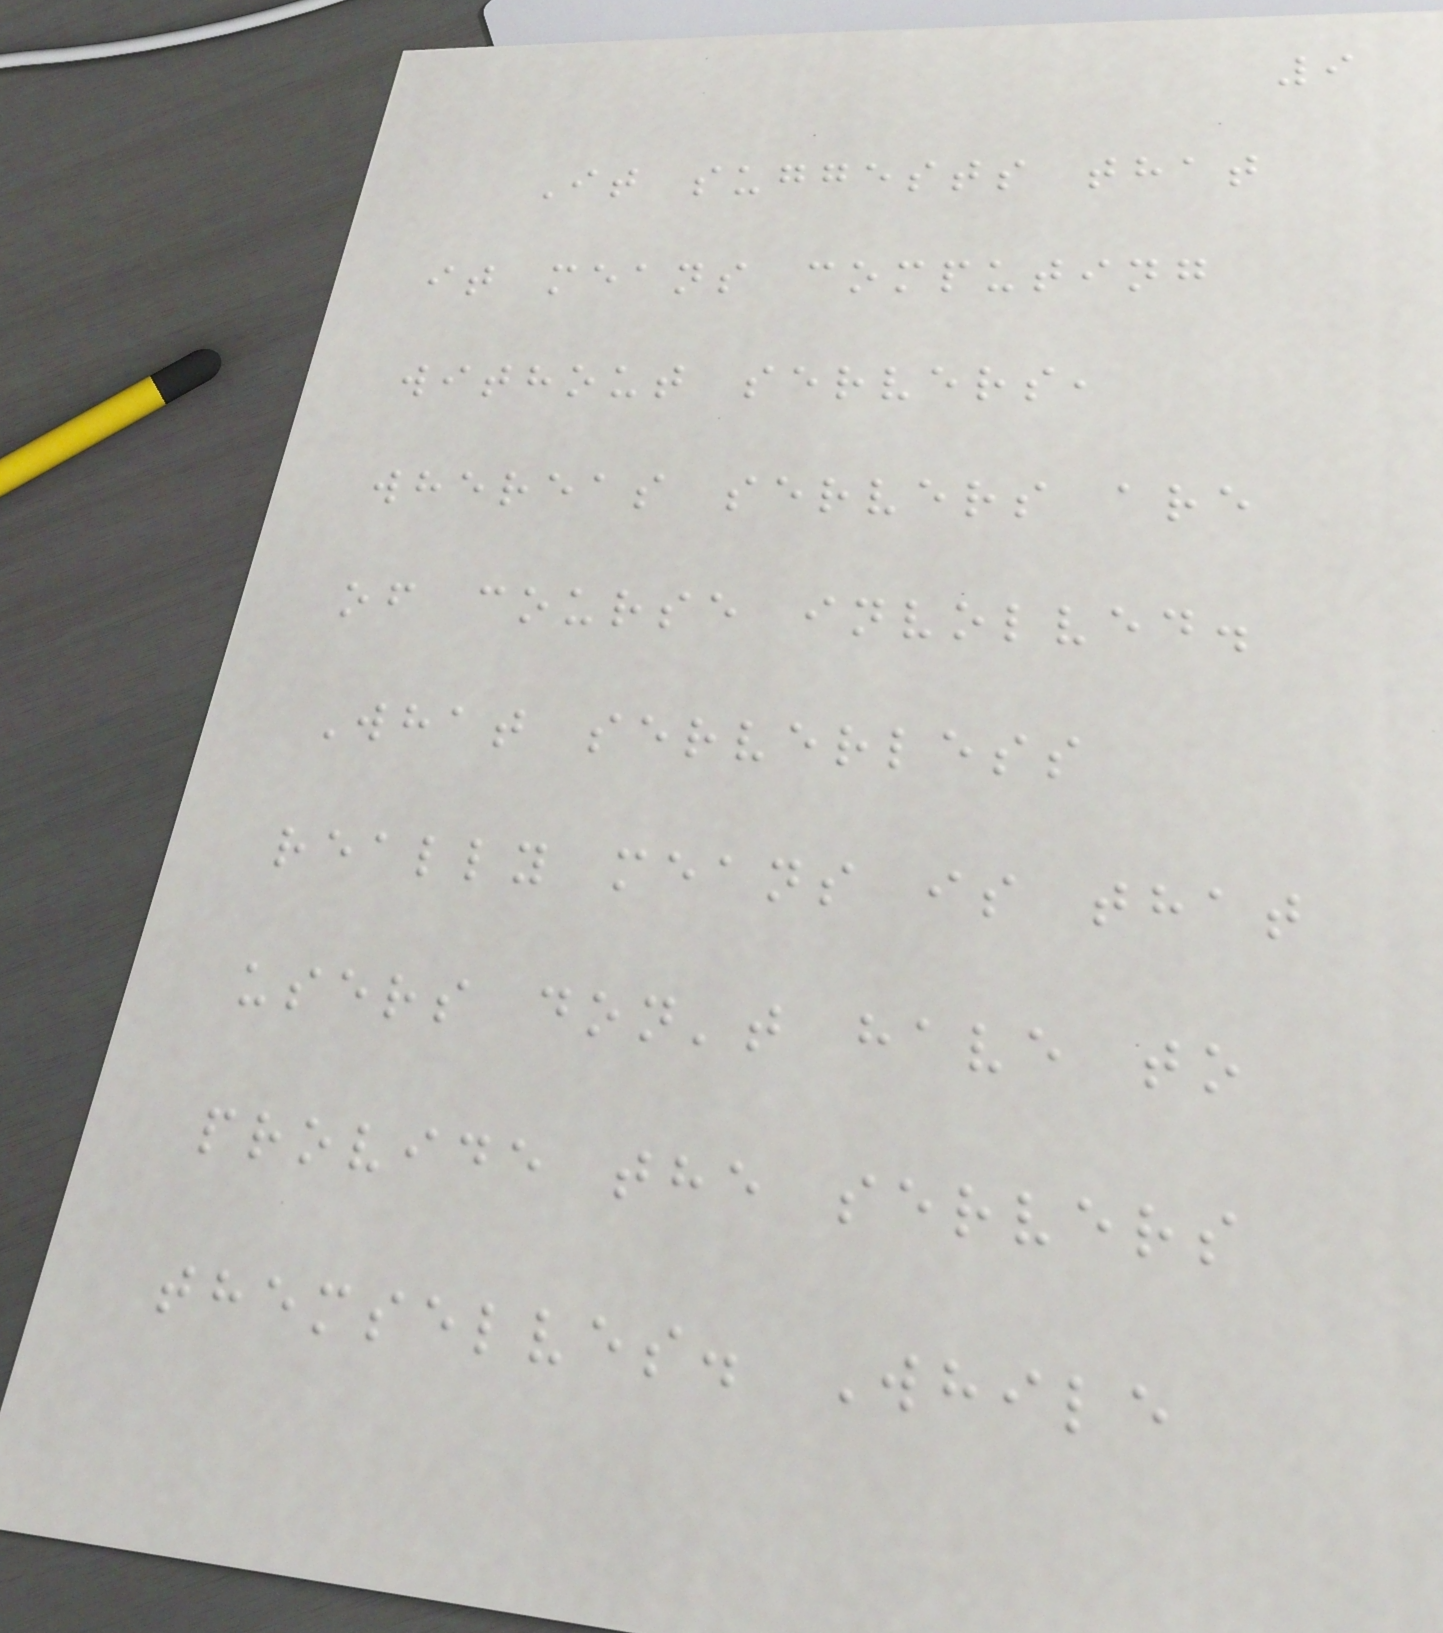9
It suggests that
it means computing
without servers,
whereas servers are
of course involved.
What serverless
really means is that
users don't have to
provide the servers
themselves. While
